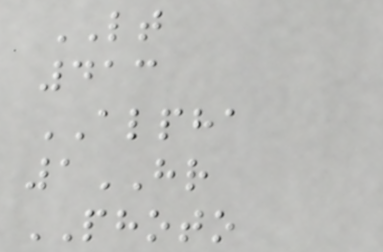LT
413
ALPHA
1HR
PHOTO
